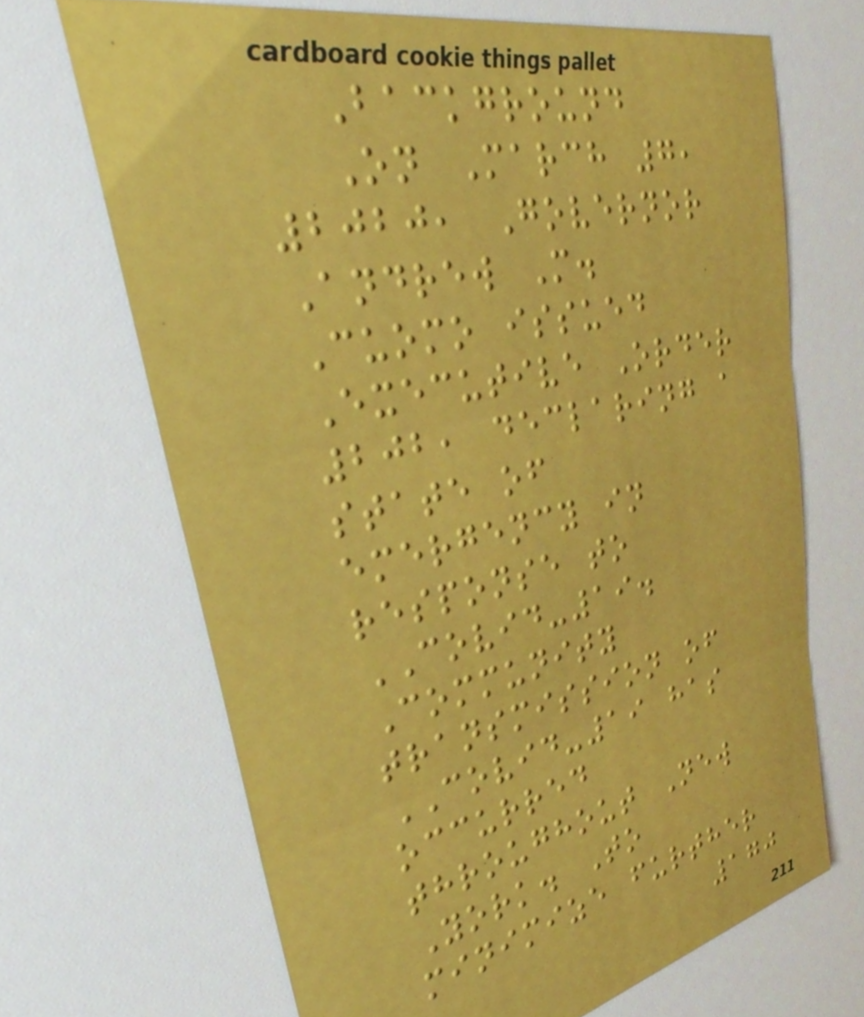Background
On March 7,
2020, Governor
Andrew M.
Cuomo issued
Executive Order
202, declaring a
state of
emergency in
response to
COVID-19.
Community
transmission of
COVID-19 has
occurred
throughout New
York. To
minimize further
170
